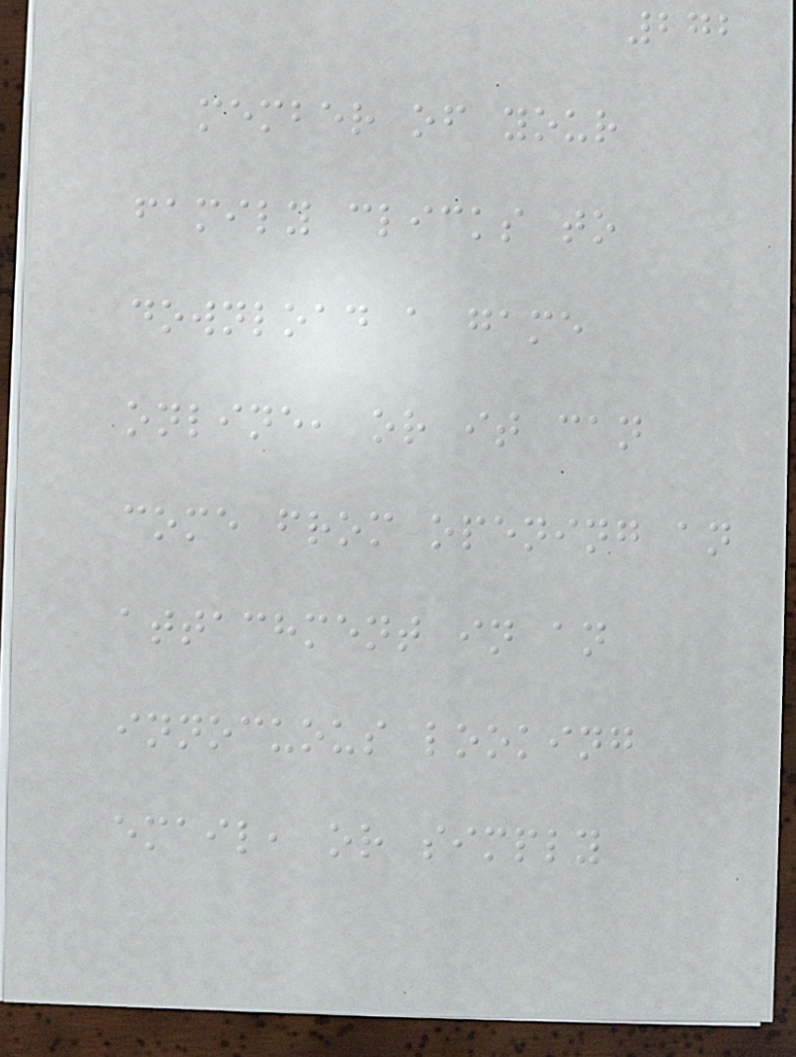272
member of your
family clicks to
download a game
online, or it can
come from opening an
attachment in an
innocuous looking
email, or simply
